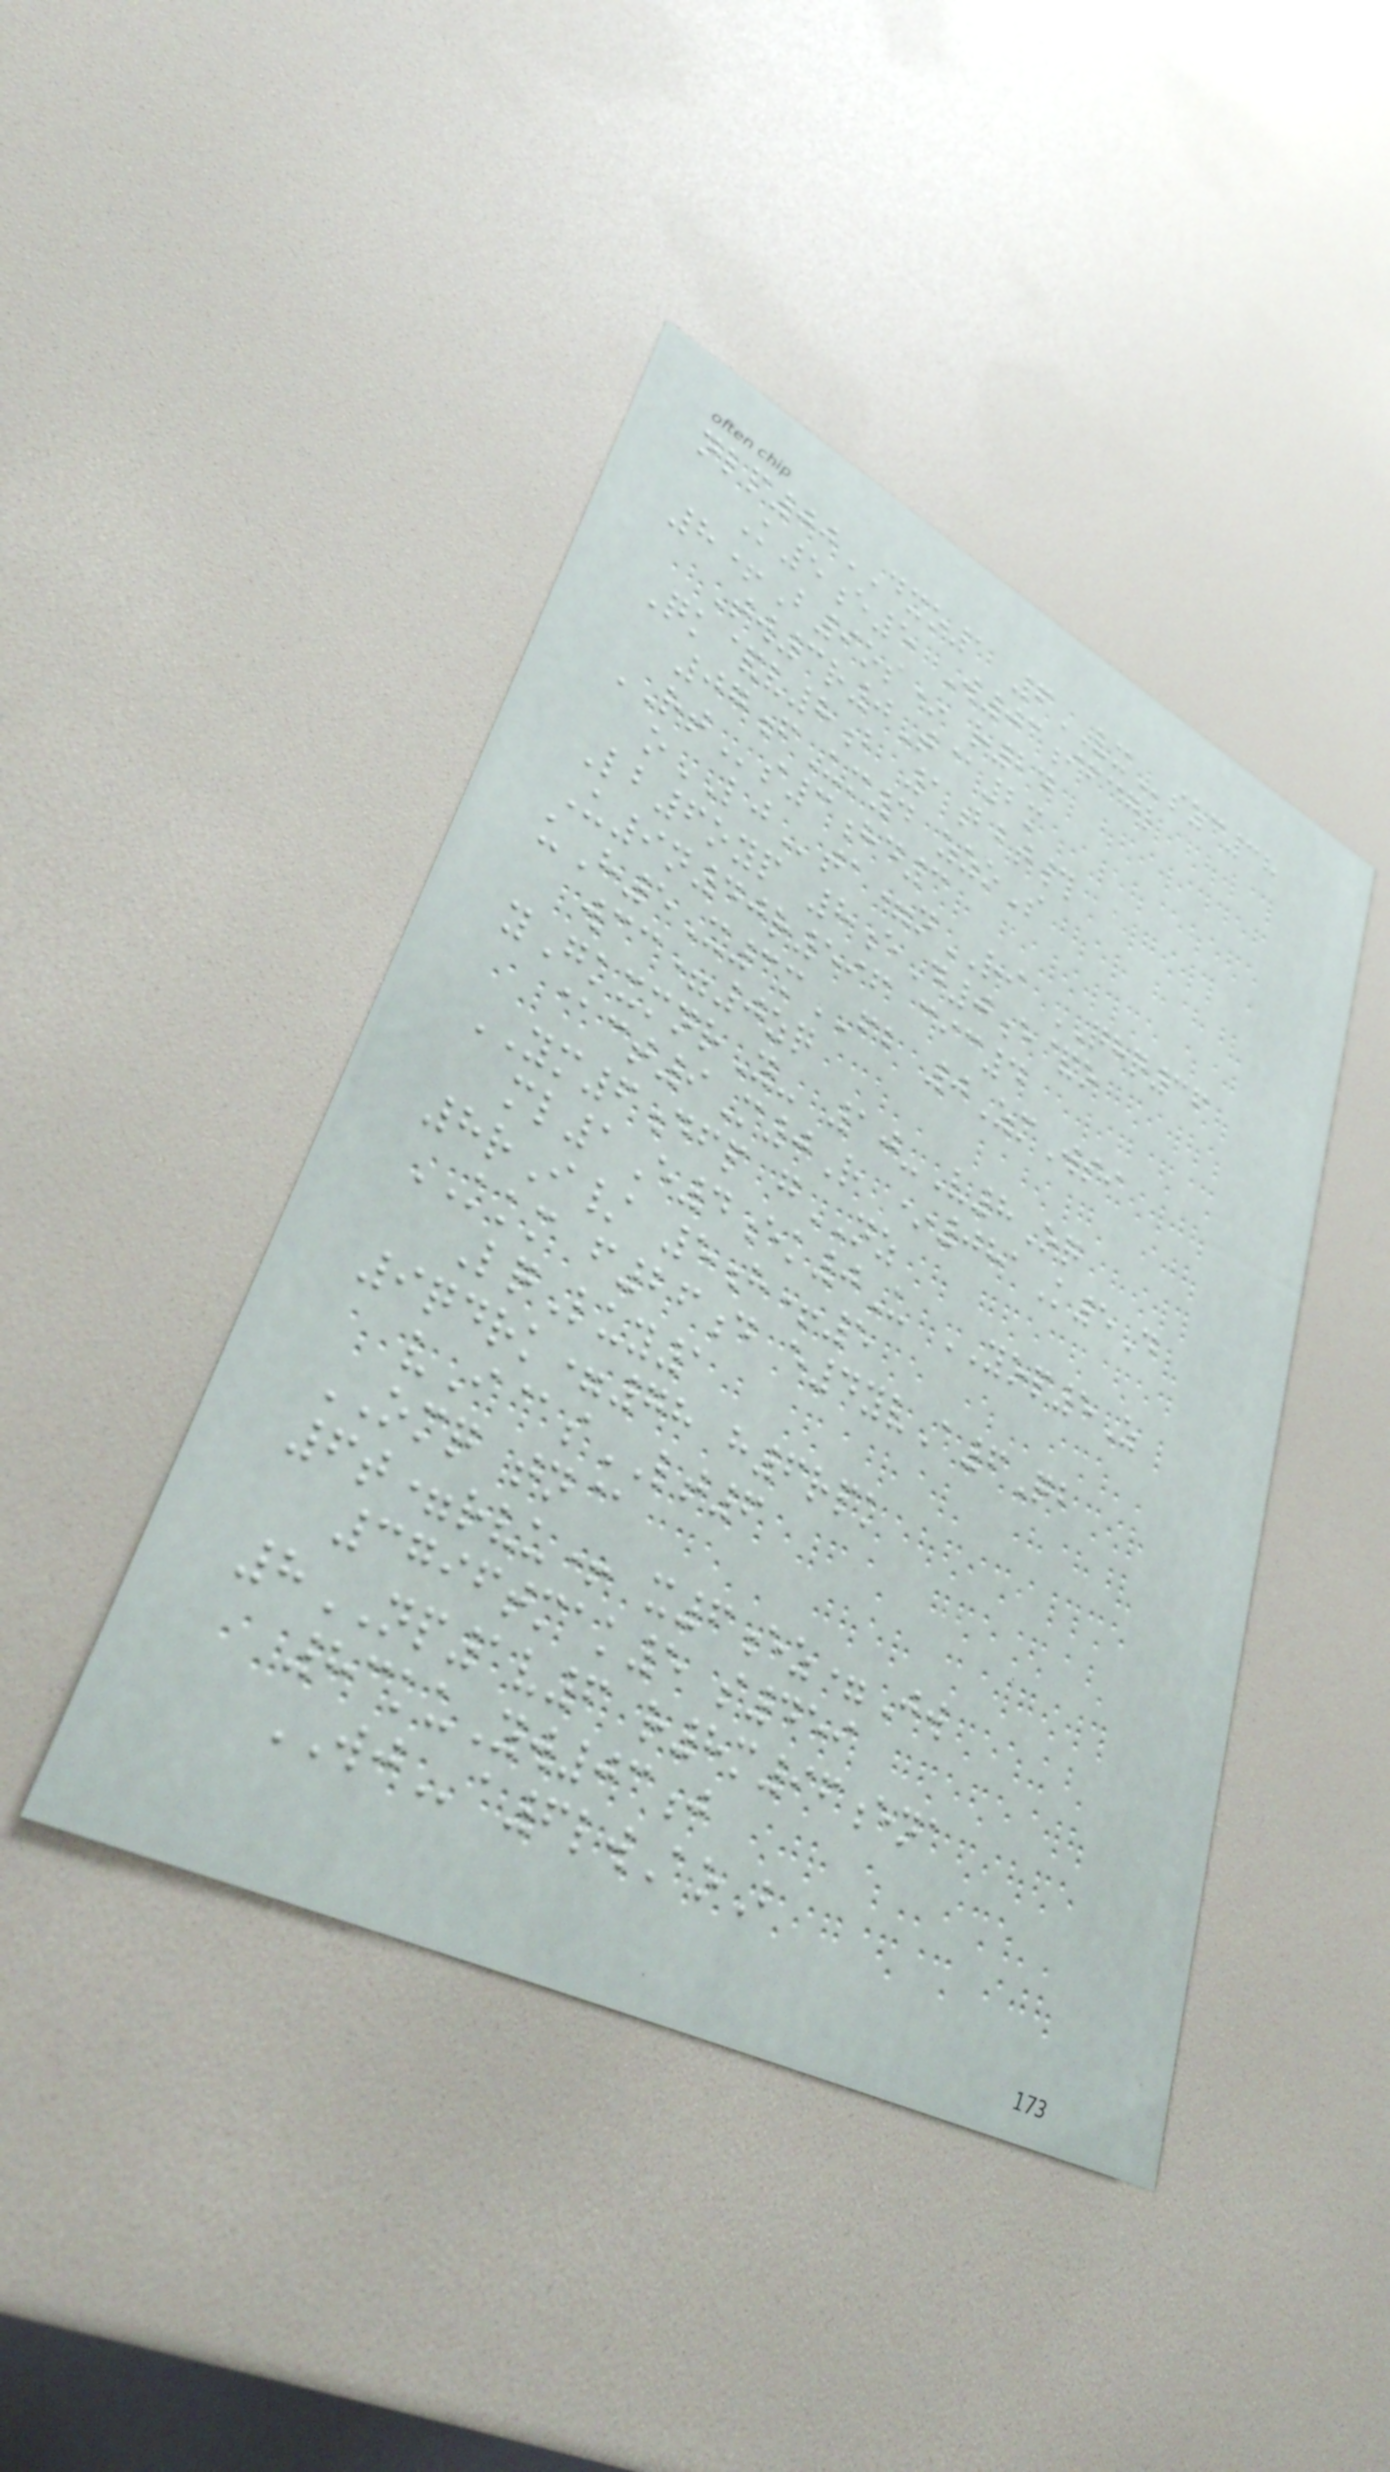nlp00DXO1 6VXszc38
K5e5 W03ifcgl
8+B9os* r24
Tw3r0T@2m
Qk&v8b 1bbt#
07fUm4 zzoS
RTs3hd3
oLJta=nRI QHQ36
Lb6oyp 8eD0e&o
U9n40r596 cic4
uH5X3mFB 0ZmWsi
wcc=0zq
yGkxmnrY- 10-V8Oq
@ct9M0R *081K5D
YM6dfp gNZ
ml1E4ek0U YOP5Z
8rI/ 5h+5
KKM f26d e4yvA6Qb
LqLuy1
9qdrk=78 h6rpk
vI@sLT6
OMQ tn@
6t=rvu+ x6ez=Jw
3796tmak5 s459
8NP1v6 r8m96ena
83kuYw03j
WJa6lwAoB
